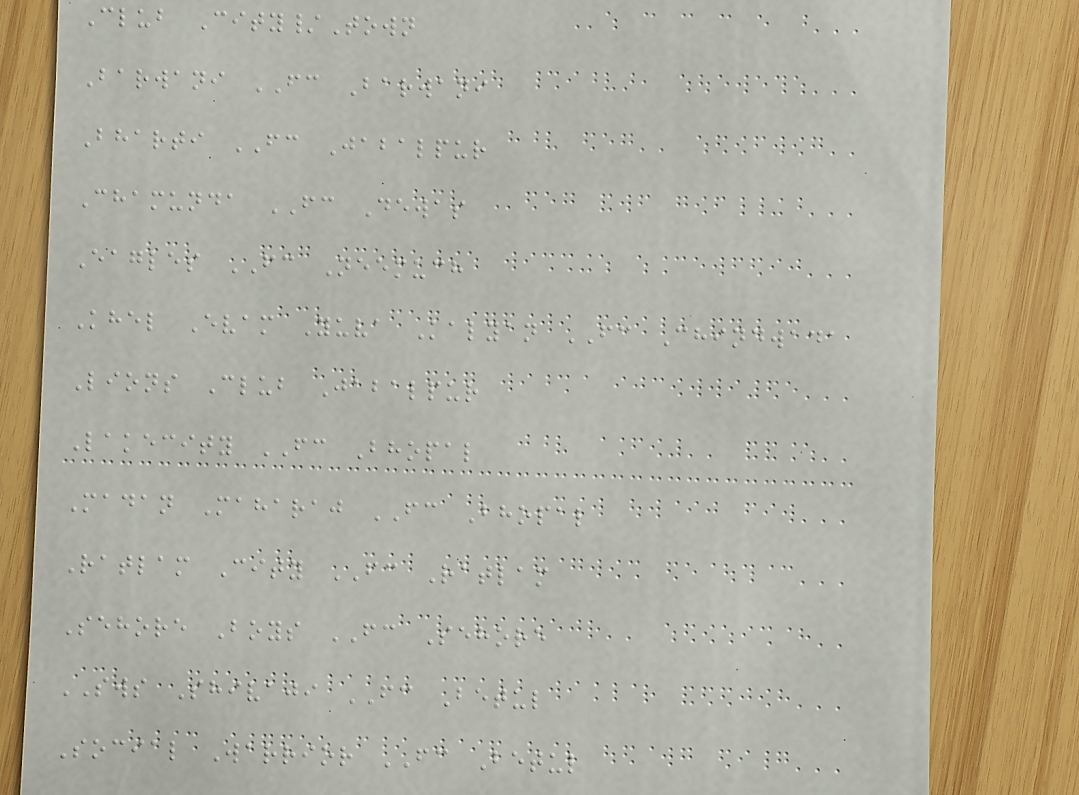Club City/Town
Barwani FC Barwani
Bharti FC Jabalpur
Chamunda FC Dewas
Eagles FC Neemuch
Khel Evam Yuva Kalyan FC Chindwada
Lions Club Jabalpur
Lakecity FC Bhopal
Madan Maharaj FC Bhopal
Ratlam City FC Ratlam
Sehore Boys FC Sehore
SWS Shivaji FC Betul
Social Warrior FC Betul
